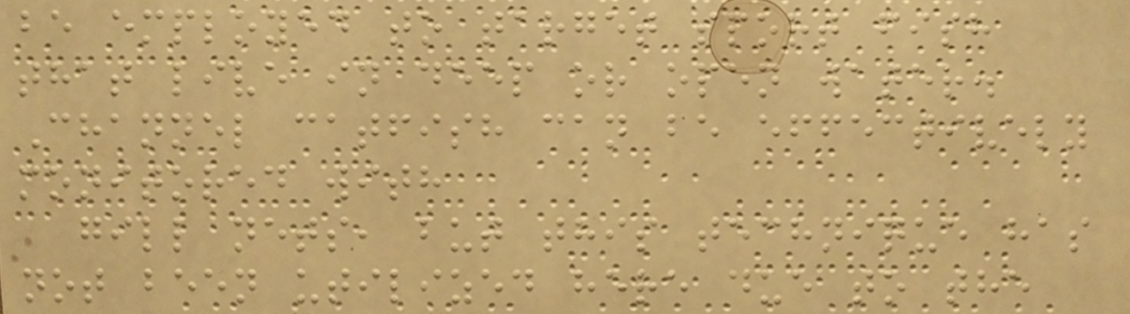be employed to target sport fish
that live in deep or open water.
Channel catfish can be effectively
monitored with
gill nets, but this technique has
not been utilized here due to the
